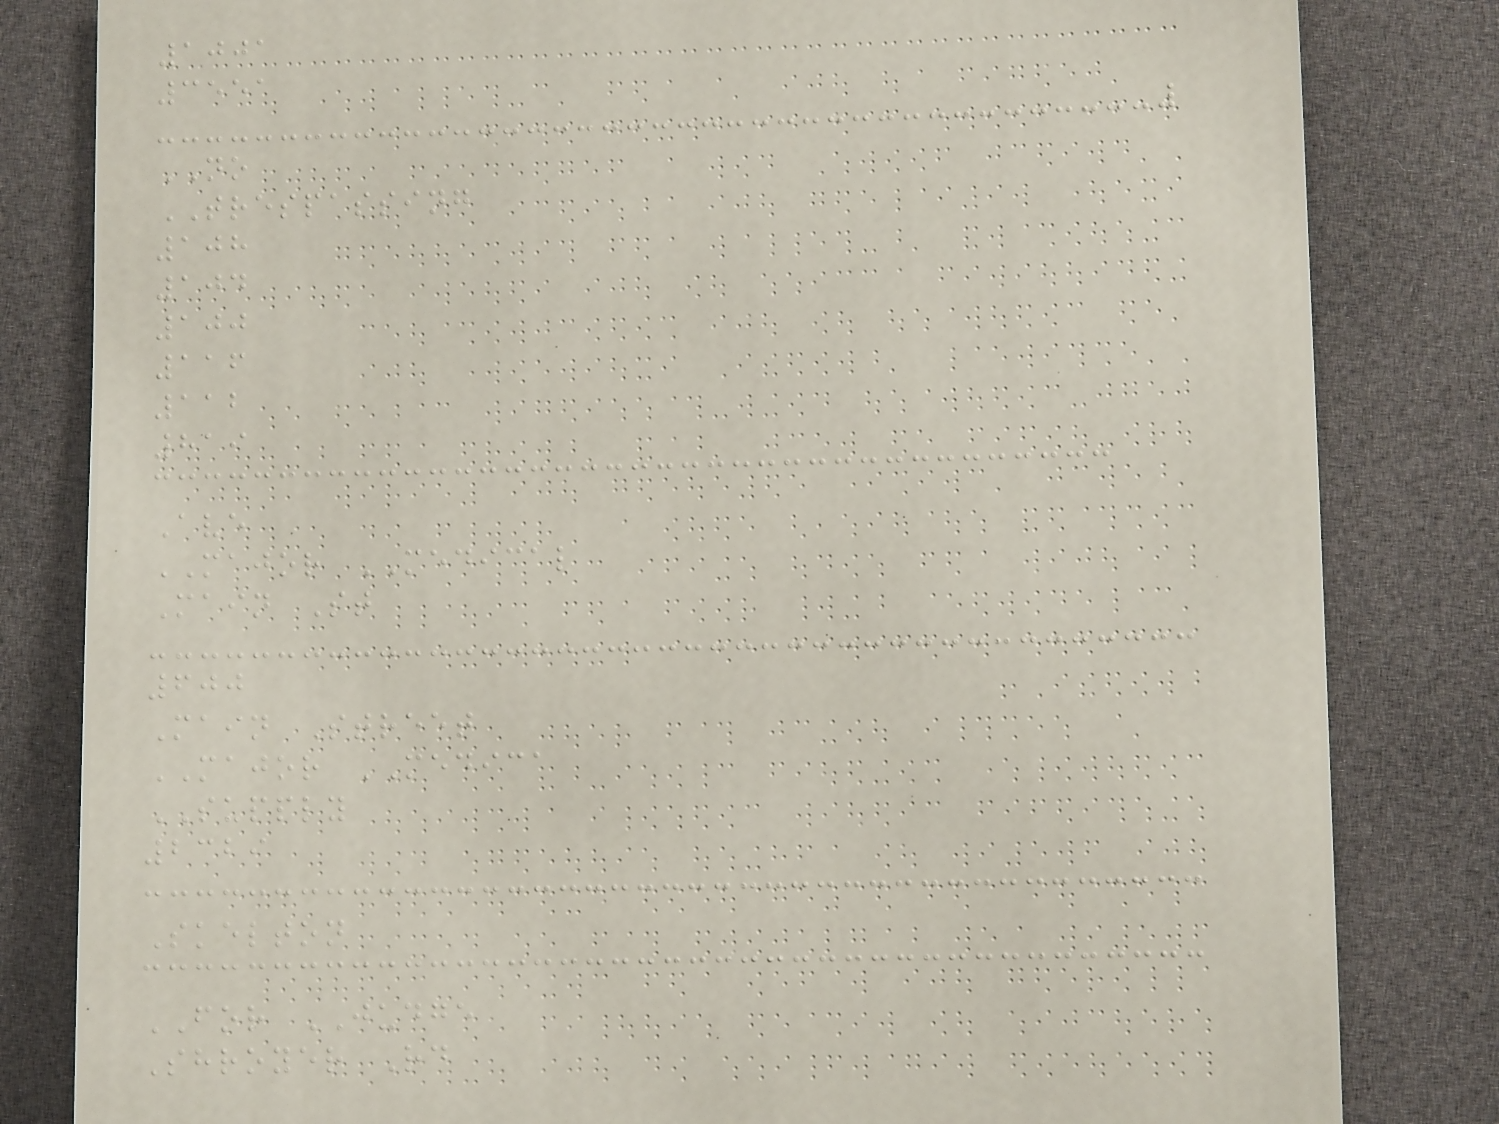1001
3551
NO
TRESPASSING
108
104
100
116
112
819
Ave
MAJOR MEDICAL
Main St
600
Main Street
MAJOR MEDICA
SUPPLY
2329
Skelton
FOR JUDGE
Shroyer Rd
